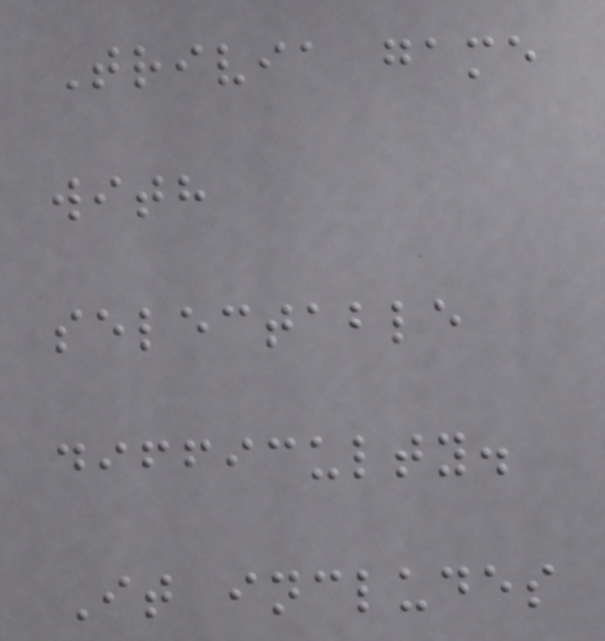Trivia game
with
selectable
difficulty.
It includes
